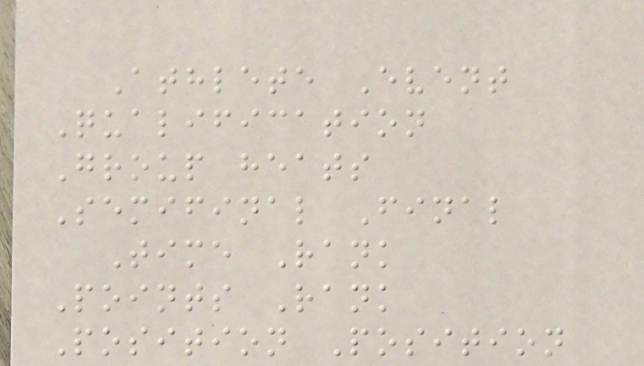Athlete Event
Qualification
Group heats
Semifinal Final
Time Rank
Points Rank
Position Position
